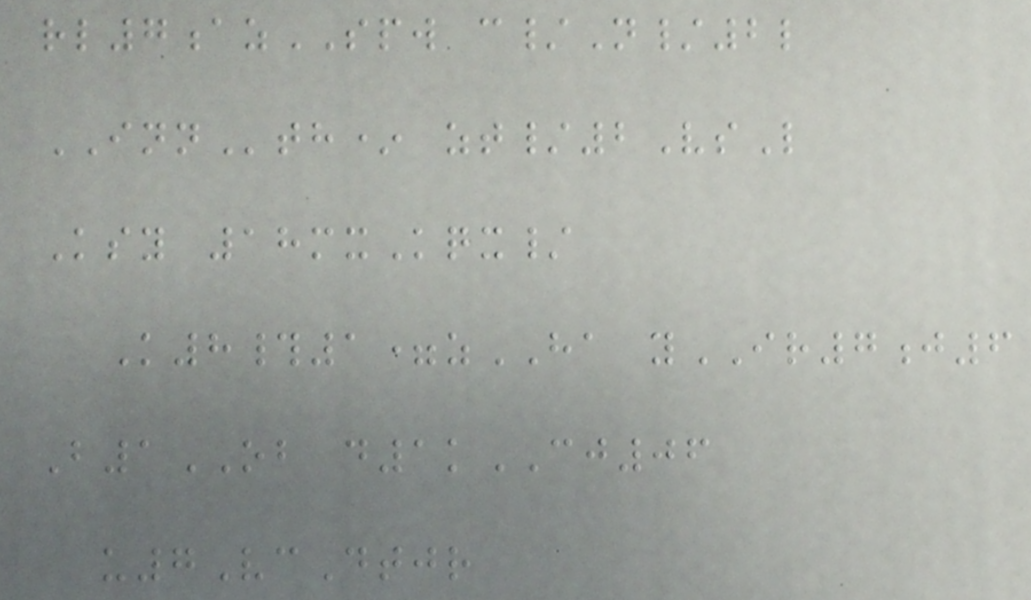rl7azSPW c/N/2l
INNth* zt/2VsL
Ksy 18mxKqx/
K8#1=zHA yIR7j6
B1OB d1kCJ06
u7VcDtjr
